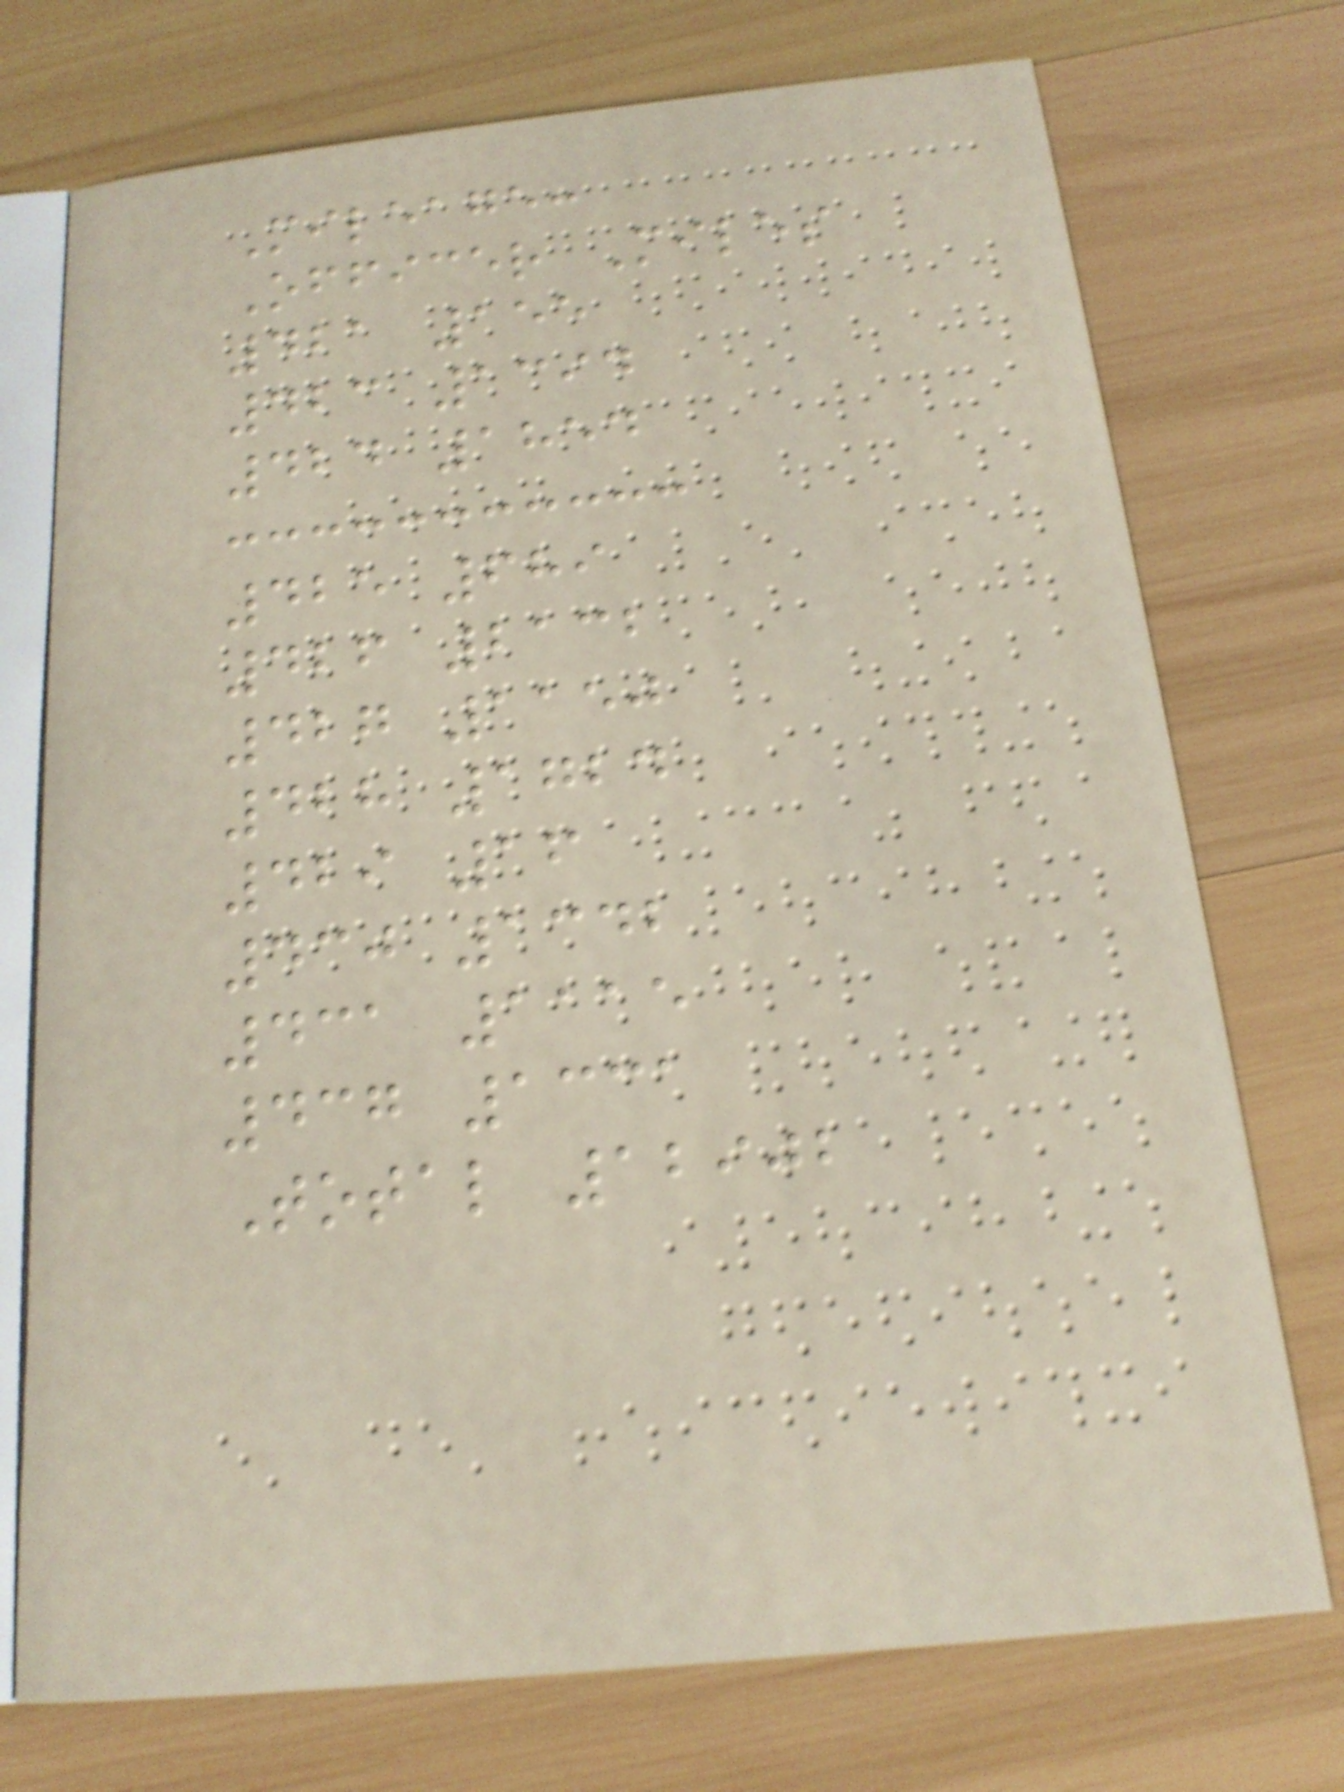Mileage:
Officer Miles
421 155
423 1394
424 1854
425 689
426 2132
427 1150
428 1724
429 16
430 1342
431 1115
437 1331
Total 12902
